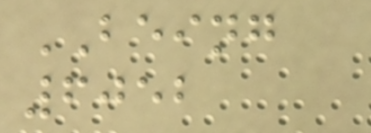BEING
6052
